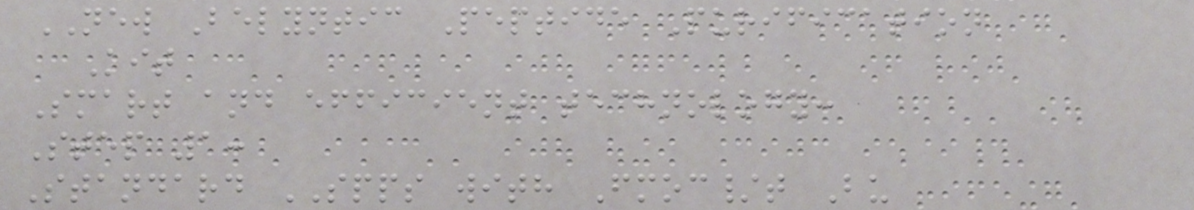NEW Belyntic Peptide Purification
Kit
Smart and efficient technology:
Step 1:
Standard SPPS with Fmoc/t Bu
